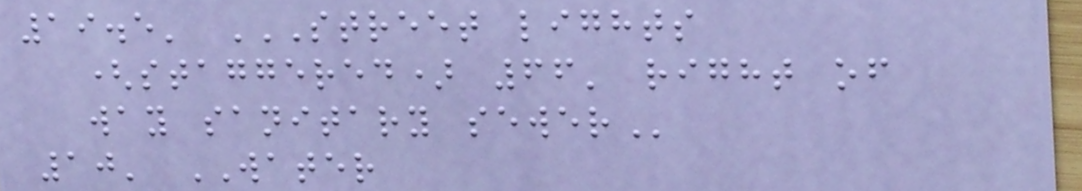19.5' STREET LIGHTS
(STAGGERED) 66' RIGHT OF
WAY SANITARY SEWER
10' WATER
